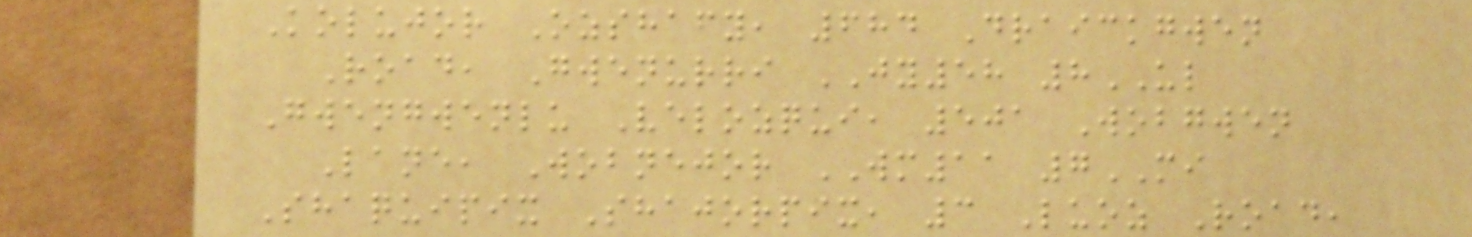Kolujor Ozshafy, 684 Draickgwen
Road, Gwenurri JY58 8UL
Gwengwenlu Velozqui, 501 Wobgwen
Lane, Wobnejor WM11 7MI
Shaquipix Shajorpix, 3 Luoz Road,
